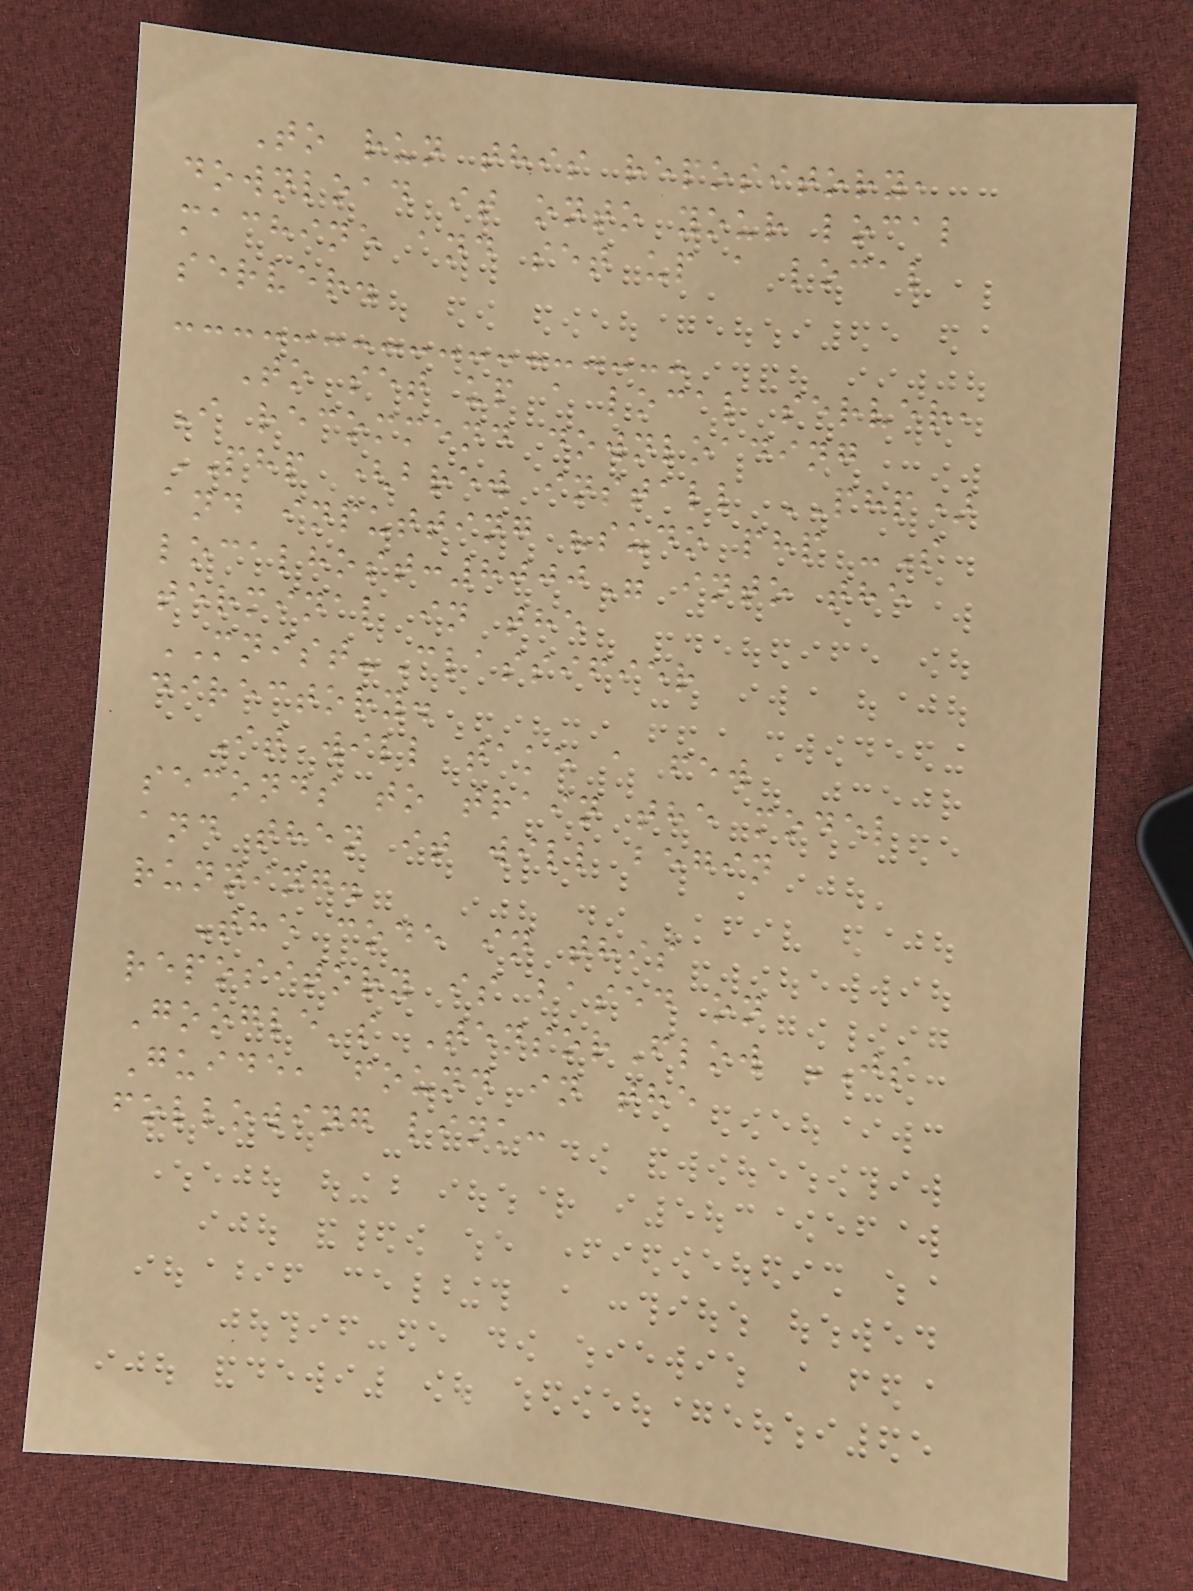To run this repository,
download it onto your local
machine and set up a local
server.
To set up a local server,
I recommend downloading
PHP (brew install PHP)
and inputting "sudo php -S
localhost:8000" into the
terminal in the
MNIST-Classifier
directory.
It will take a few
seconds to train the model
and then it will begin
running.
The code in this
repository is based on
Google's TensorFlow JS
Guide, found in the
following link:
